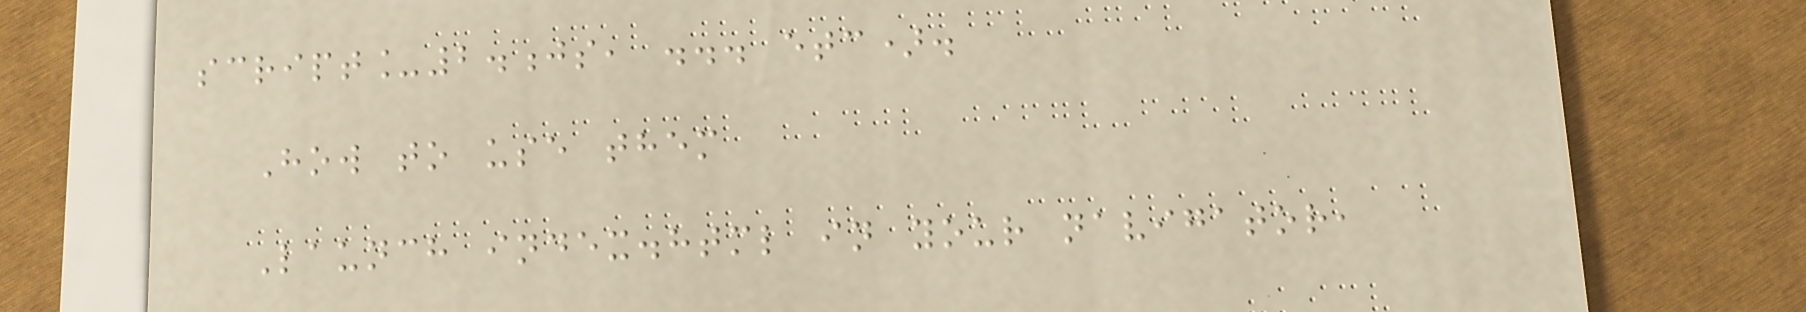script_2.js, ... etc).
How to use them
Launch index.html in your navigator,
